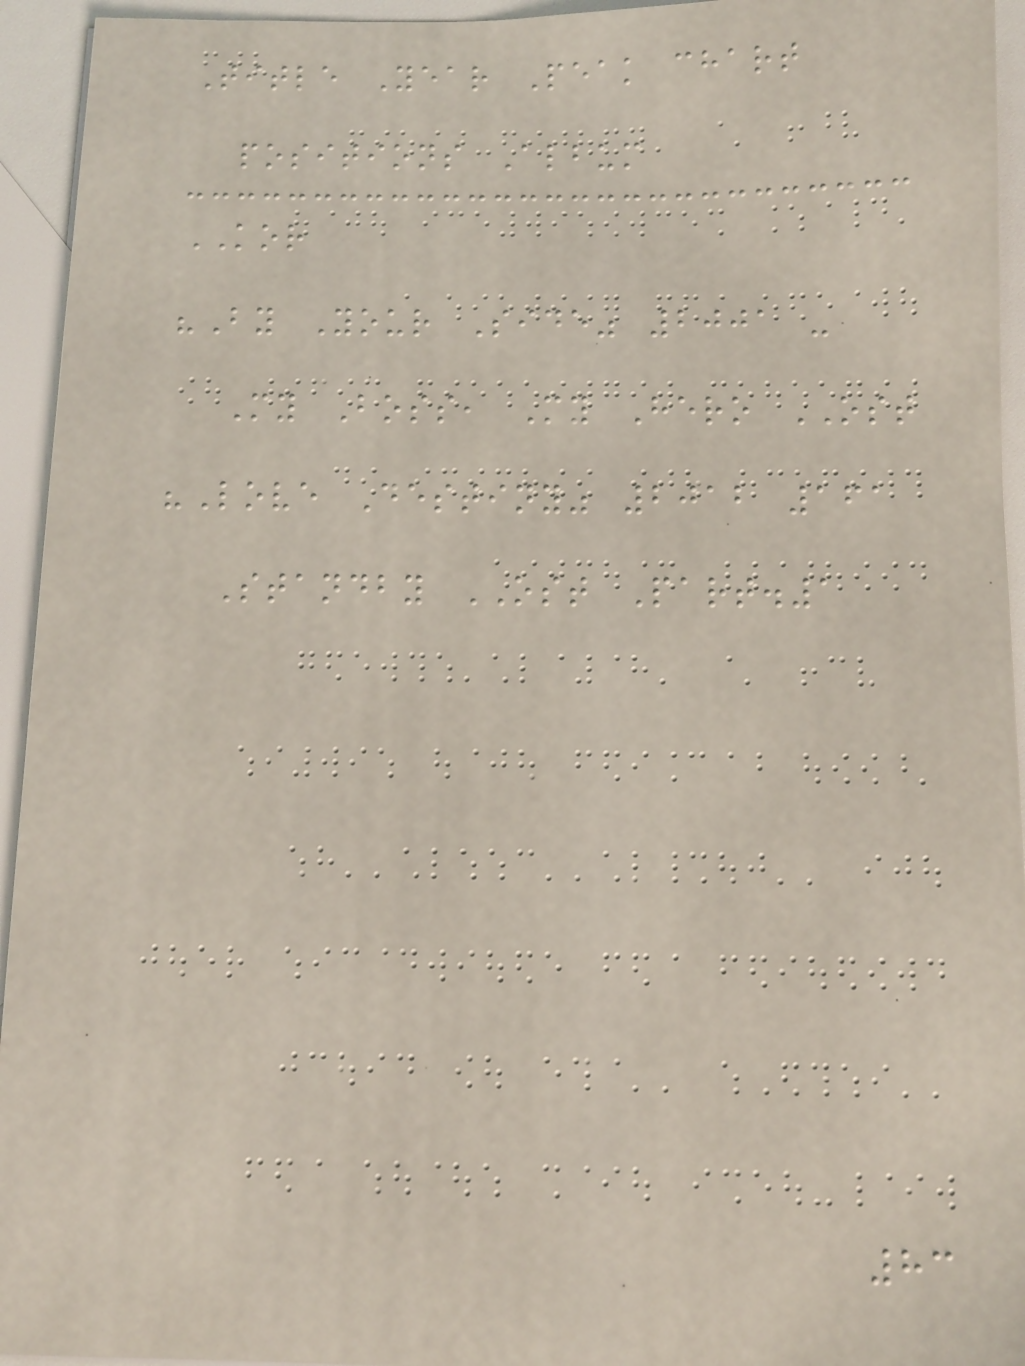Title Year Peak chart
positions Album
KOR
"By Your Side" 2001 -
My Boss, My Hero OST
"Love Destiny" 2012 161
Standby OST Part.1
83
